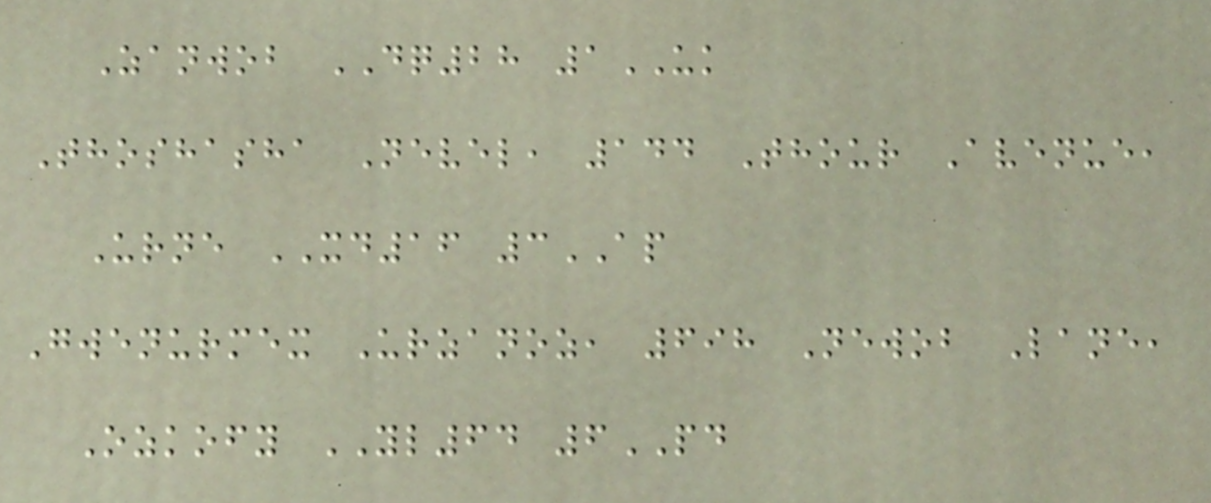Zanwob DQ28 1UK
Thoshasha Nevel, 144 Thour Avenue,
Urne XD16 3AP
Gwenurmex Urzanoz, 698 Newob Lane,
Ozkofy YL64 6PD
